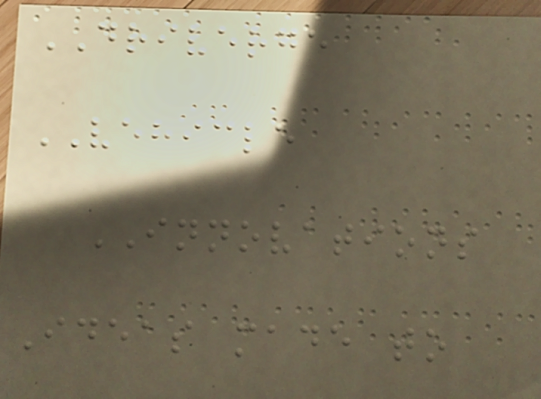DRIVERGE
VEHICLE
INNOVATIONS
Ideas made to
